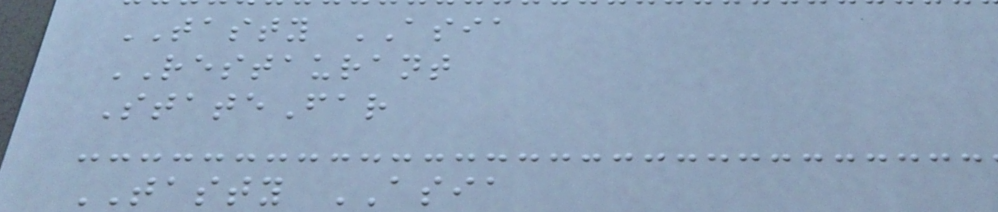TASTY ASIA
RESTAURANT
StateFar
TASTY ASIA
